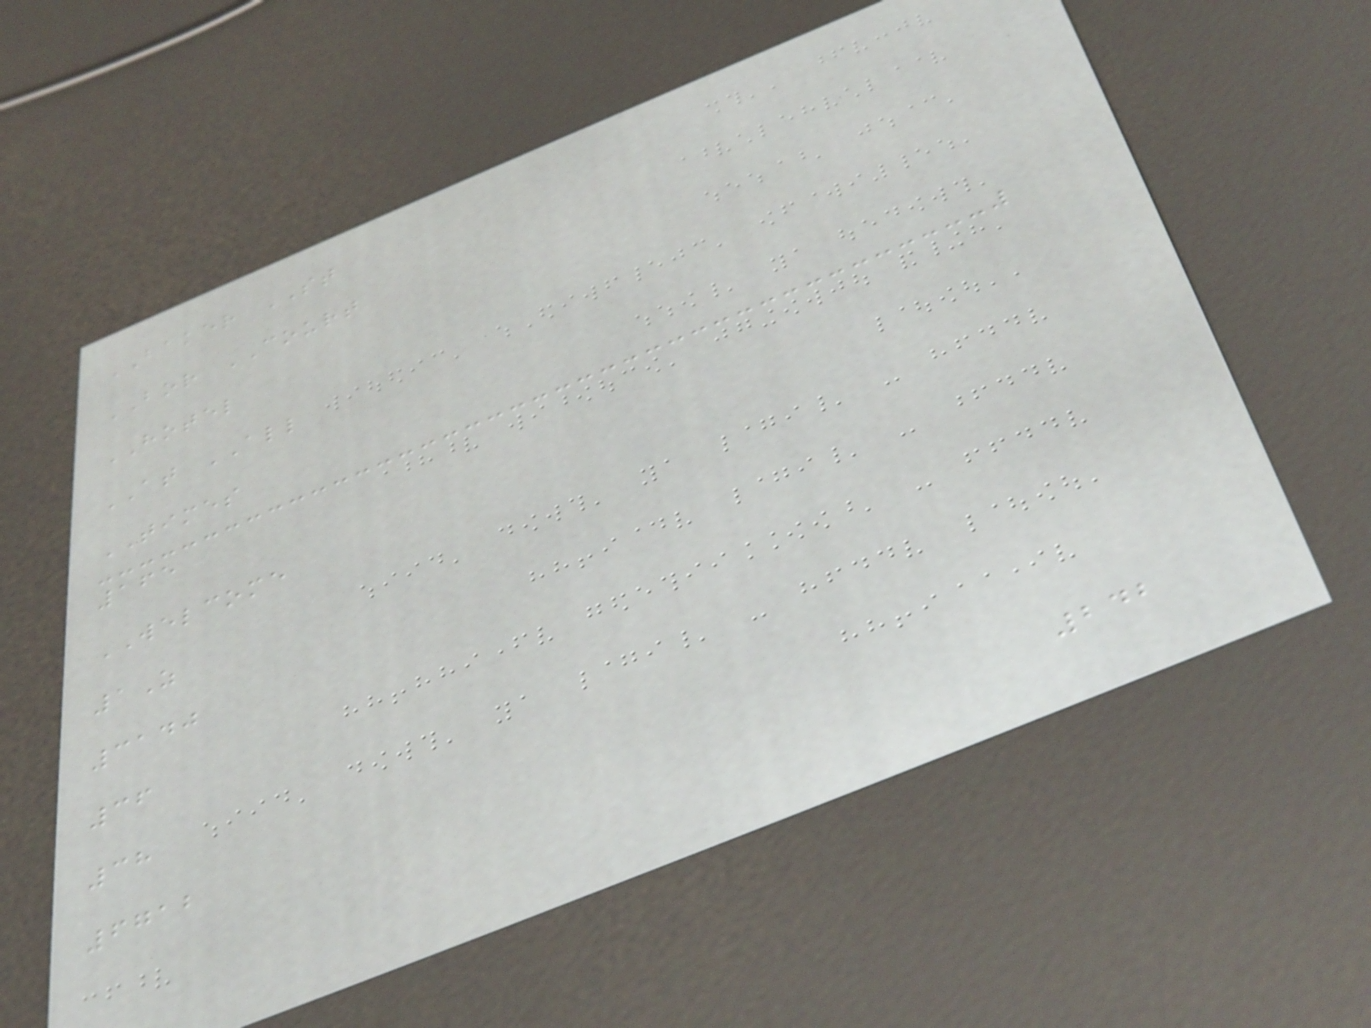BAKER ST
BOR COURT
HOTEL
AT ALL
TIMES
165
WELCOME
1Z
3140
36
38
6712
242
